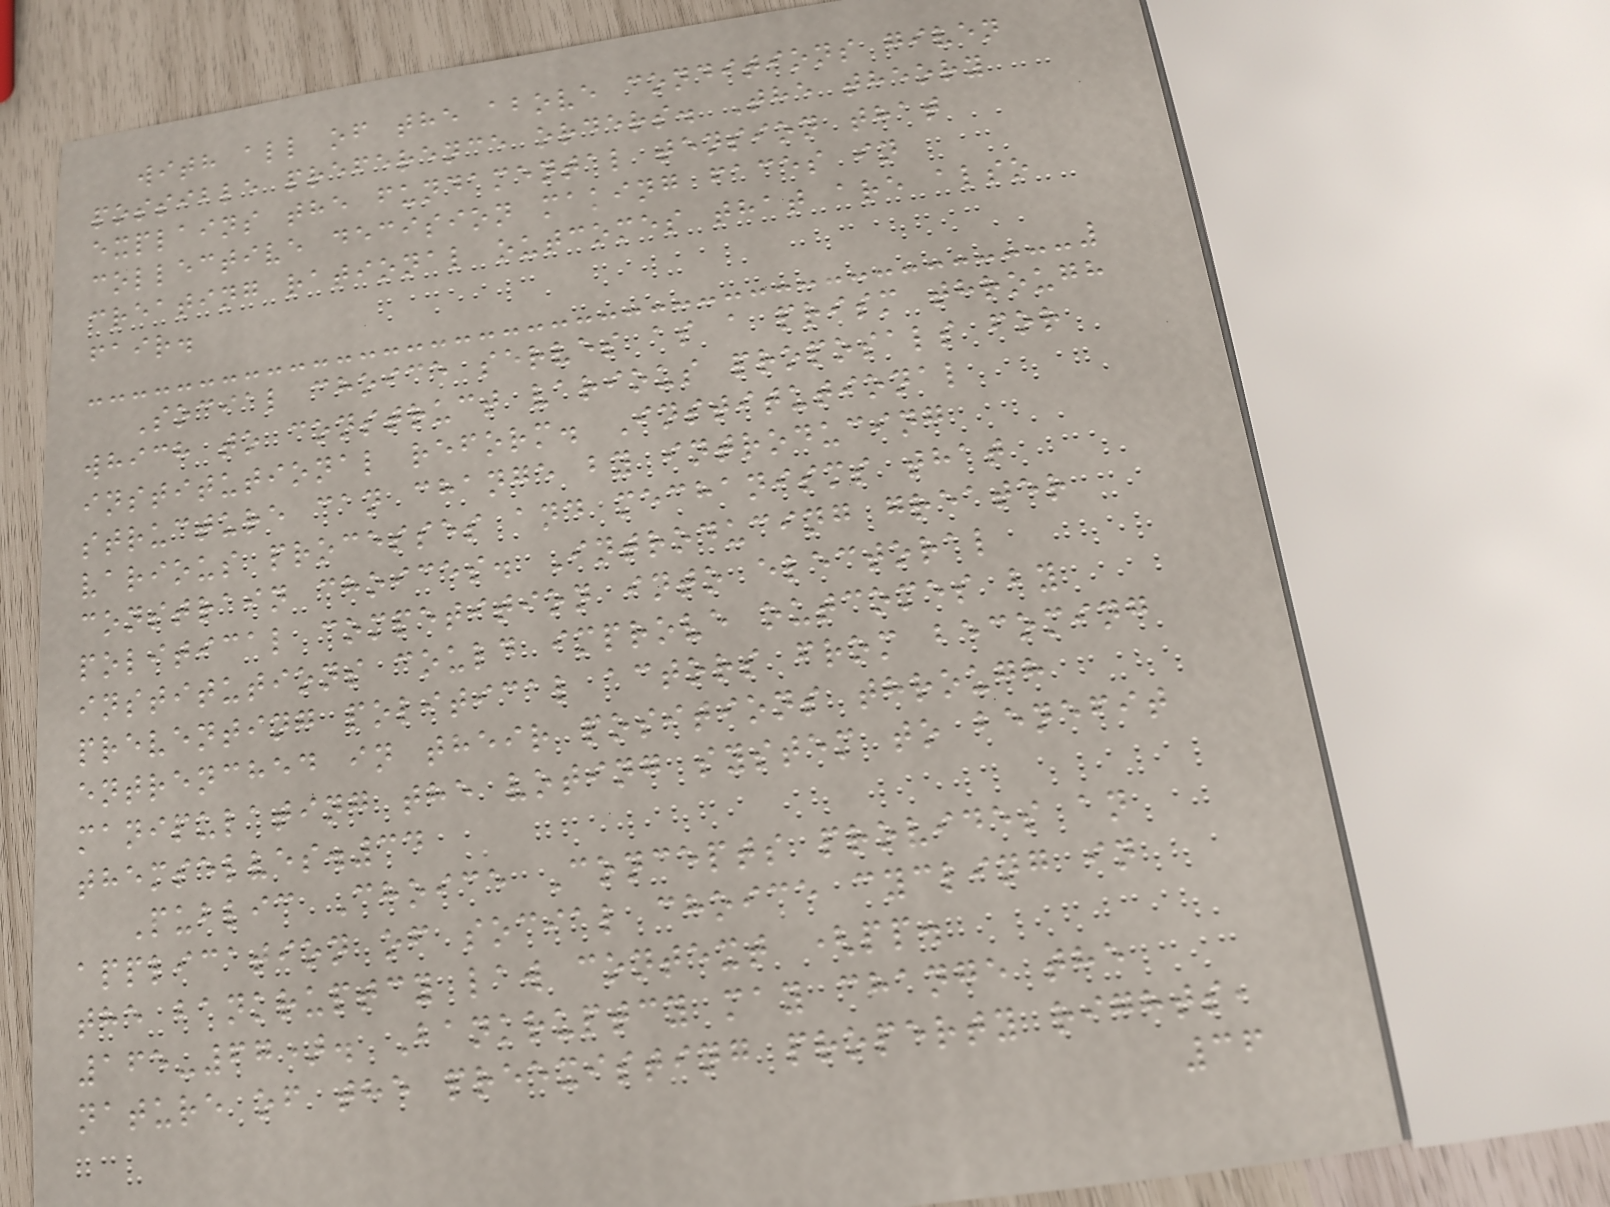with all of the above conditions given
possible preference orders. The theory
explains the fundamental tension that
collective decision making faces in
creating rational outcomes that are also
fair.
Social choice serves as a prism through
which to construct various proposals for
institutional reform. Institutional
structure can change by introducing
various processes and mechanisms that
constrain choices. Introducing greater
political competition into electoral
institutions could improve outcomes by
preventing political actors from becoming
entrenched in their positions through
manipulating the voting system to benefit
themselves.34
Public Choice Concepts provides an
application of social choice cycling in
the bankruptcy law context (pp.
165-67). Bankruptcy may change the
nature of the preexisting property rights,
36
